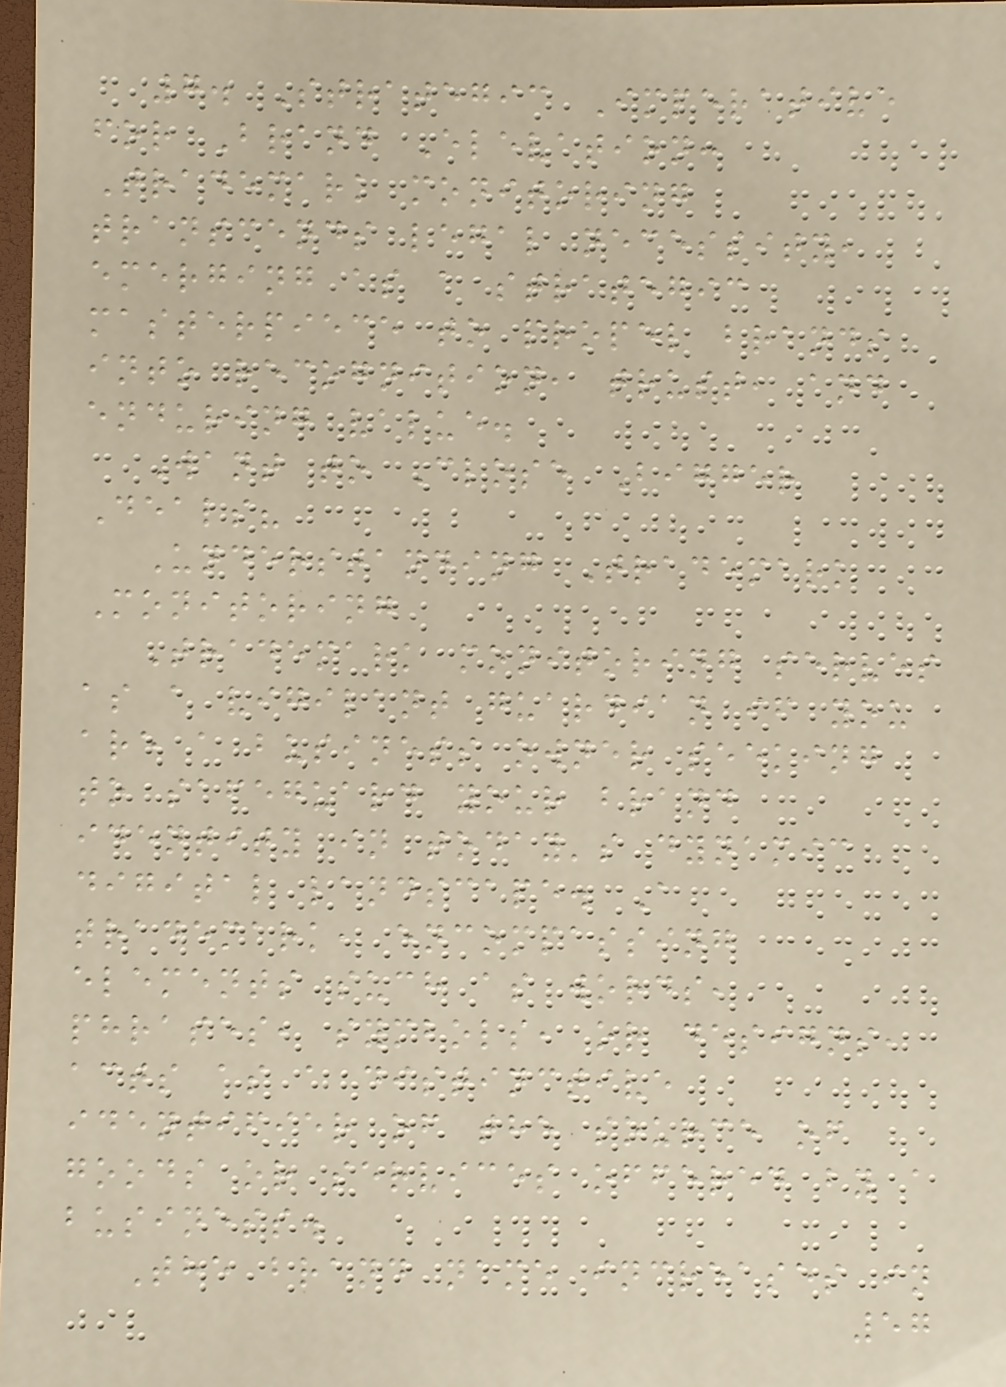7. Strategic Imperative
for Brand Elevation:
Trademark monitoring
transcends legal necessity,
emerging as a strategic
masterpiece to propel brands
into recognition, trust, and
enduring value.
Want to Close Bigger
Deals?
Understanding Trademark
Monitoring
Trademark monitoring serves
as a vigilant guardian if you
are a business owner seeking
to safeguard your brand
identity in today's dynamic
digital landscape. A
trademark, encompassing
elements such as words,
phrases, symbols, or designs,
acts as a distinctive
identifier of the source of
goods or services offered by a
business.
The brand name increases in
57
